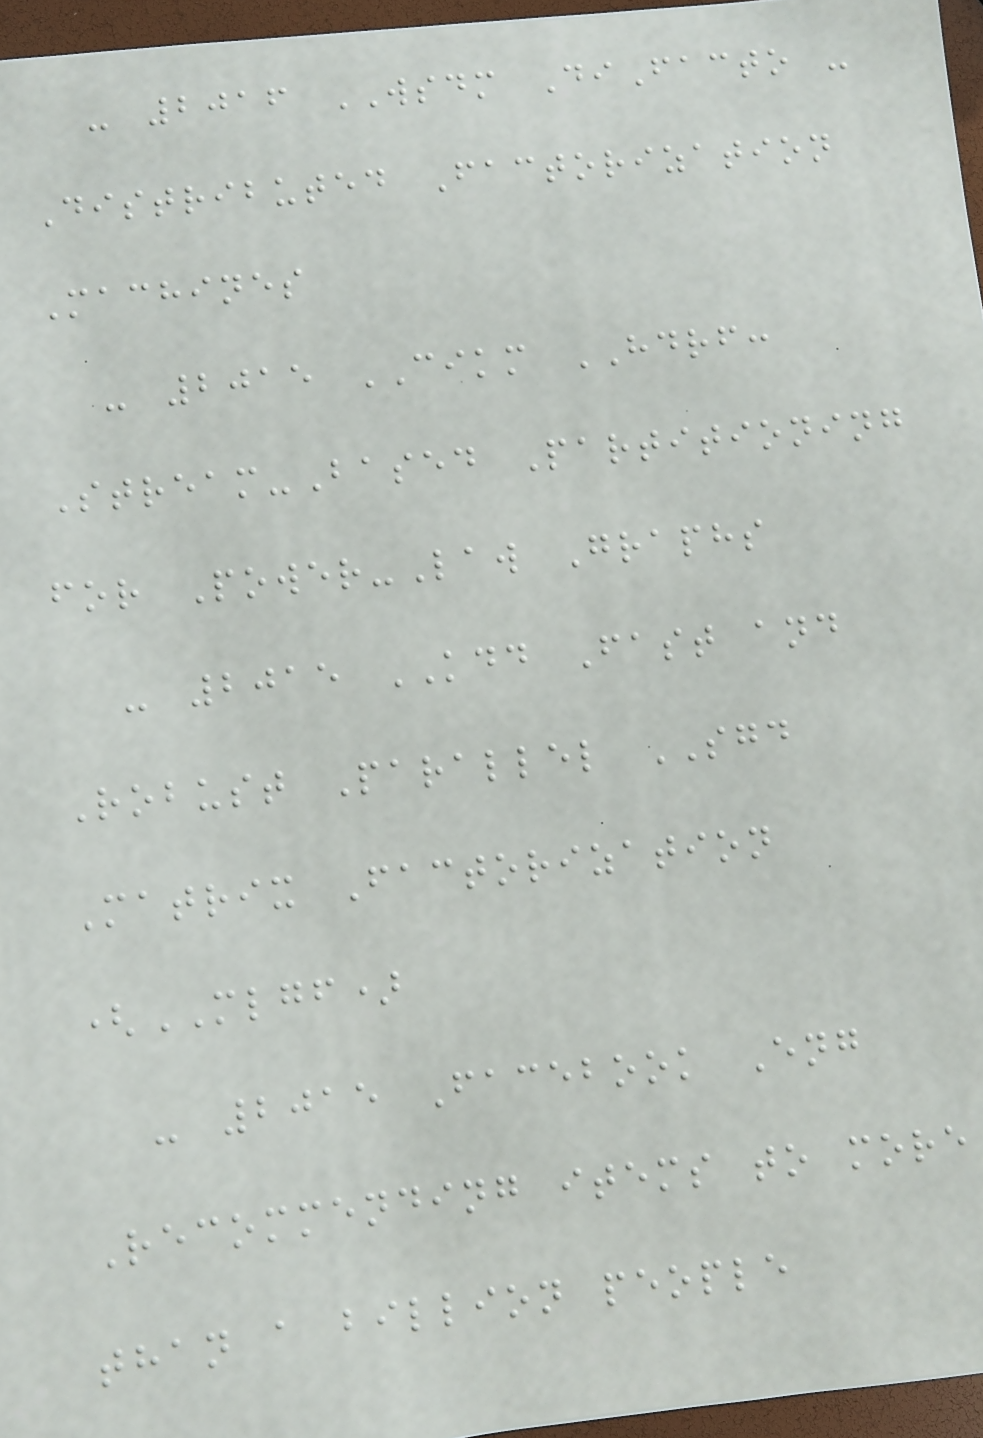- 2016 WSDM DiFacto -
Distributed Factorization
Machines
- 2015 CIKM HDRF:
Stream-Based Partitioning
for Power-Law Graphs
- 2015 KDD Fast and
Robust Parallel SGD
Matrix Factorization
(MLGF)
- 2015 Facebook Eng
Recommending items to more
than a billion people
